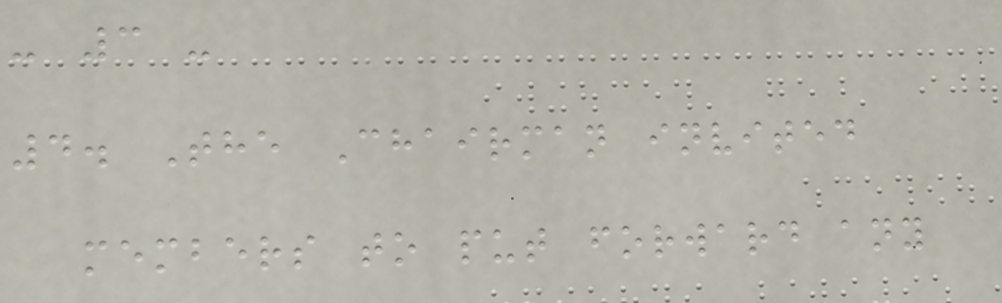- 3 -
4. The Chairman invited
members to put forward any
